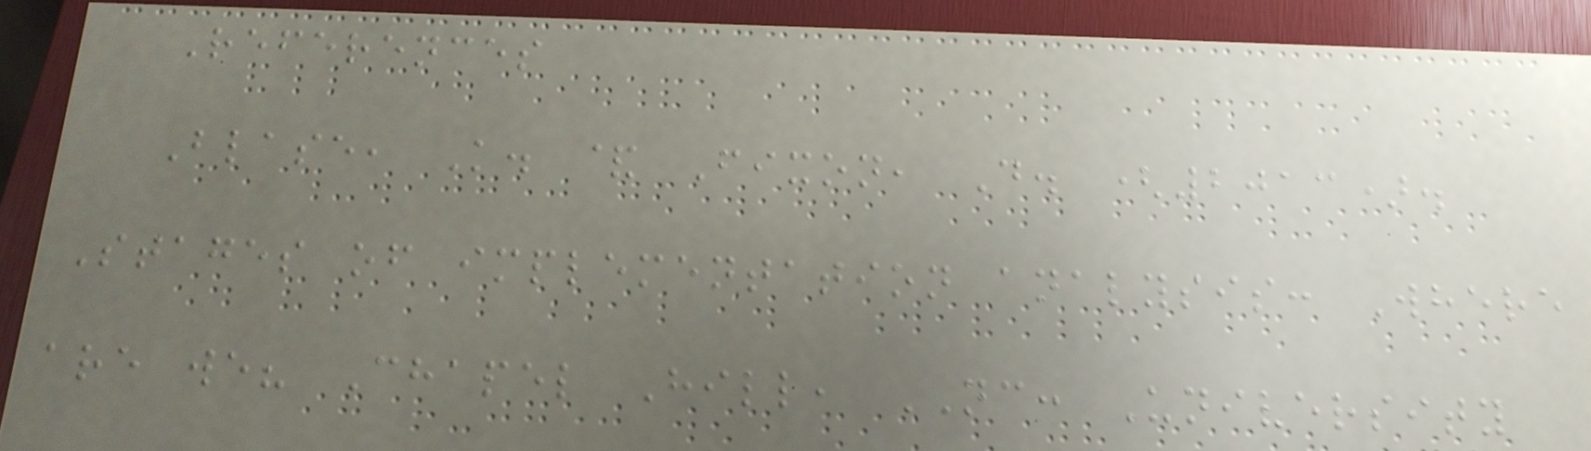References
Blase, K. & Fixon, D. (2013).
Stages of implementation analysis: Where
are we? Chapel Hill, NC: University
